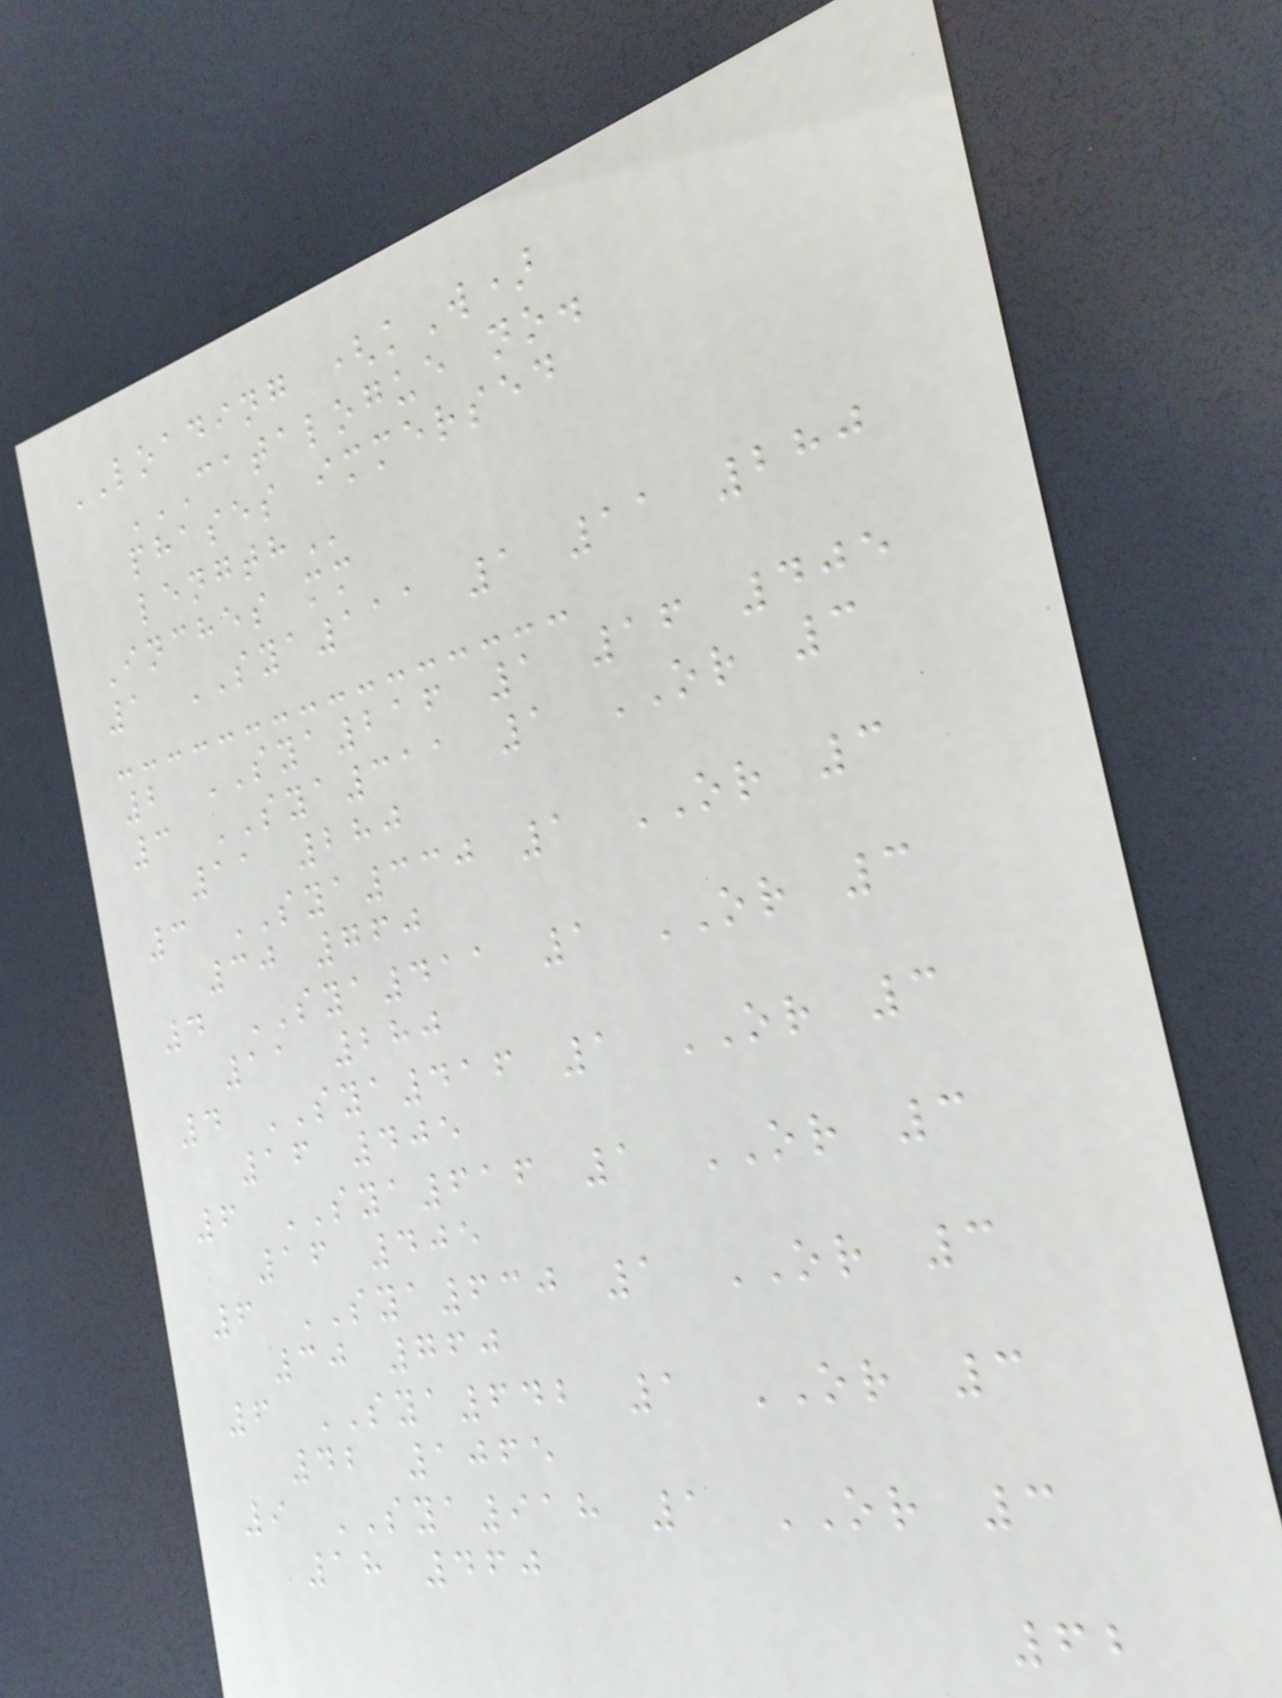LOADING (kW)
CATALOGUE NO.
PHASES IMMERSED
LENGTH
Inches mm
1 SYA111 1 11 280
2 SYA216 1 16 405
3 SYA311 1 OR 3
11 280
3 SYA330 1 OR 3
30 760
4 SYA411 1 OR 3
11 280
4 SYA416 1 OR 3
16 405
6 SYA616 1 OR 3
16 405
6 SYA630 1 OR 3
30 760
6 SYA642 1 OR 3
42 1065
9 SYA918 1 OR 3
18 460
62
